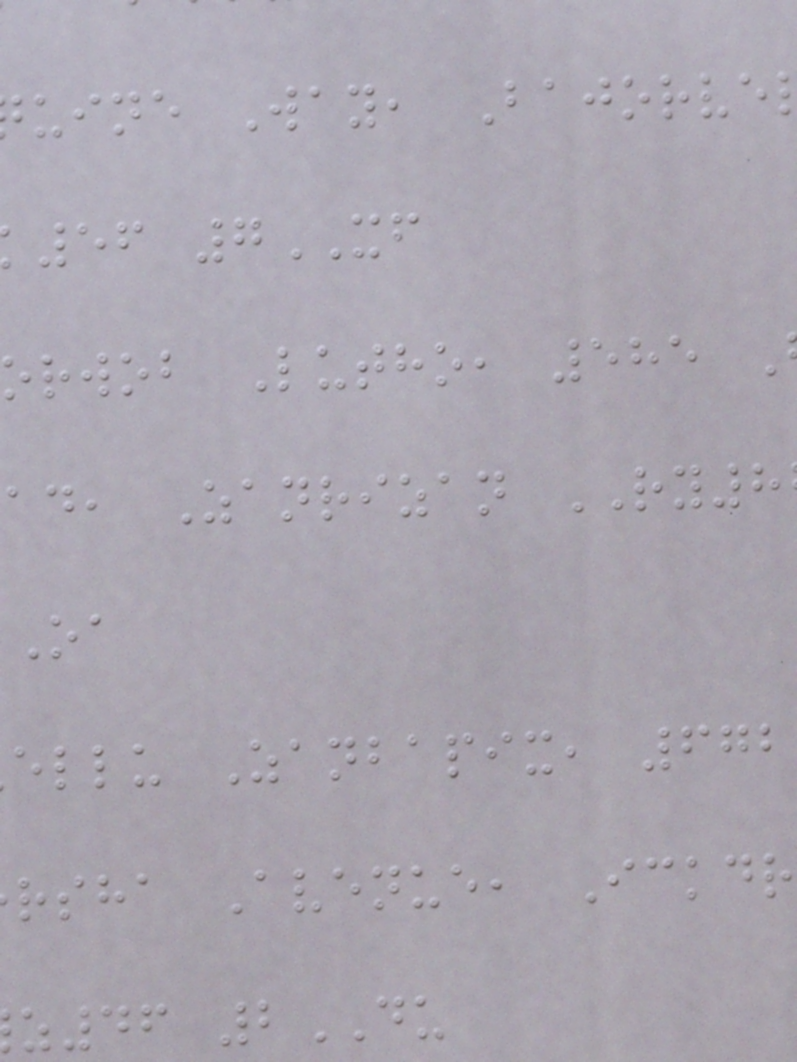uine Way, Bajorve
56 7XF
orwob Lutho, 585
ad, Zanrizan RY8
ellu Zanbapix, 672
rsha Avenue, Ickdr
z46 2DU
